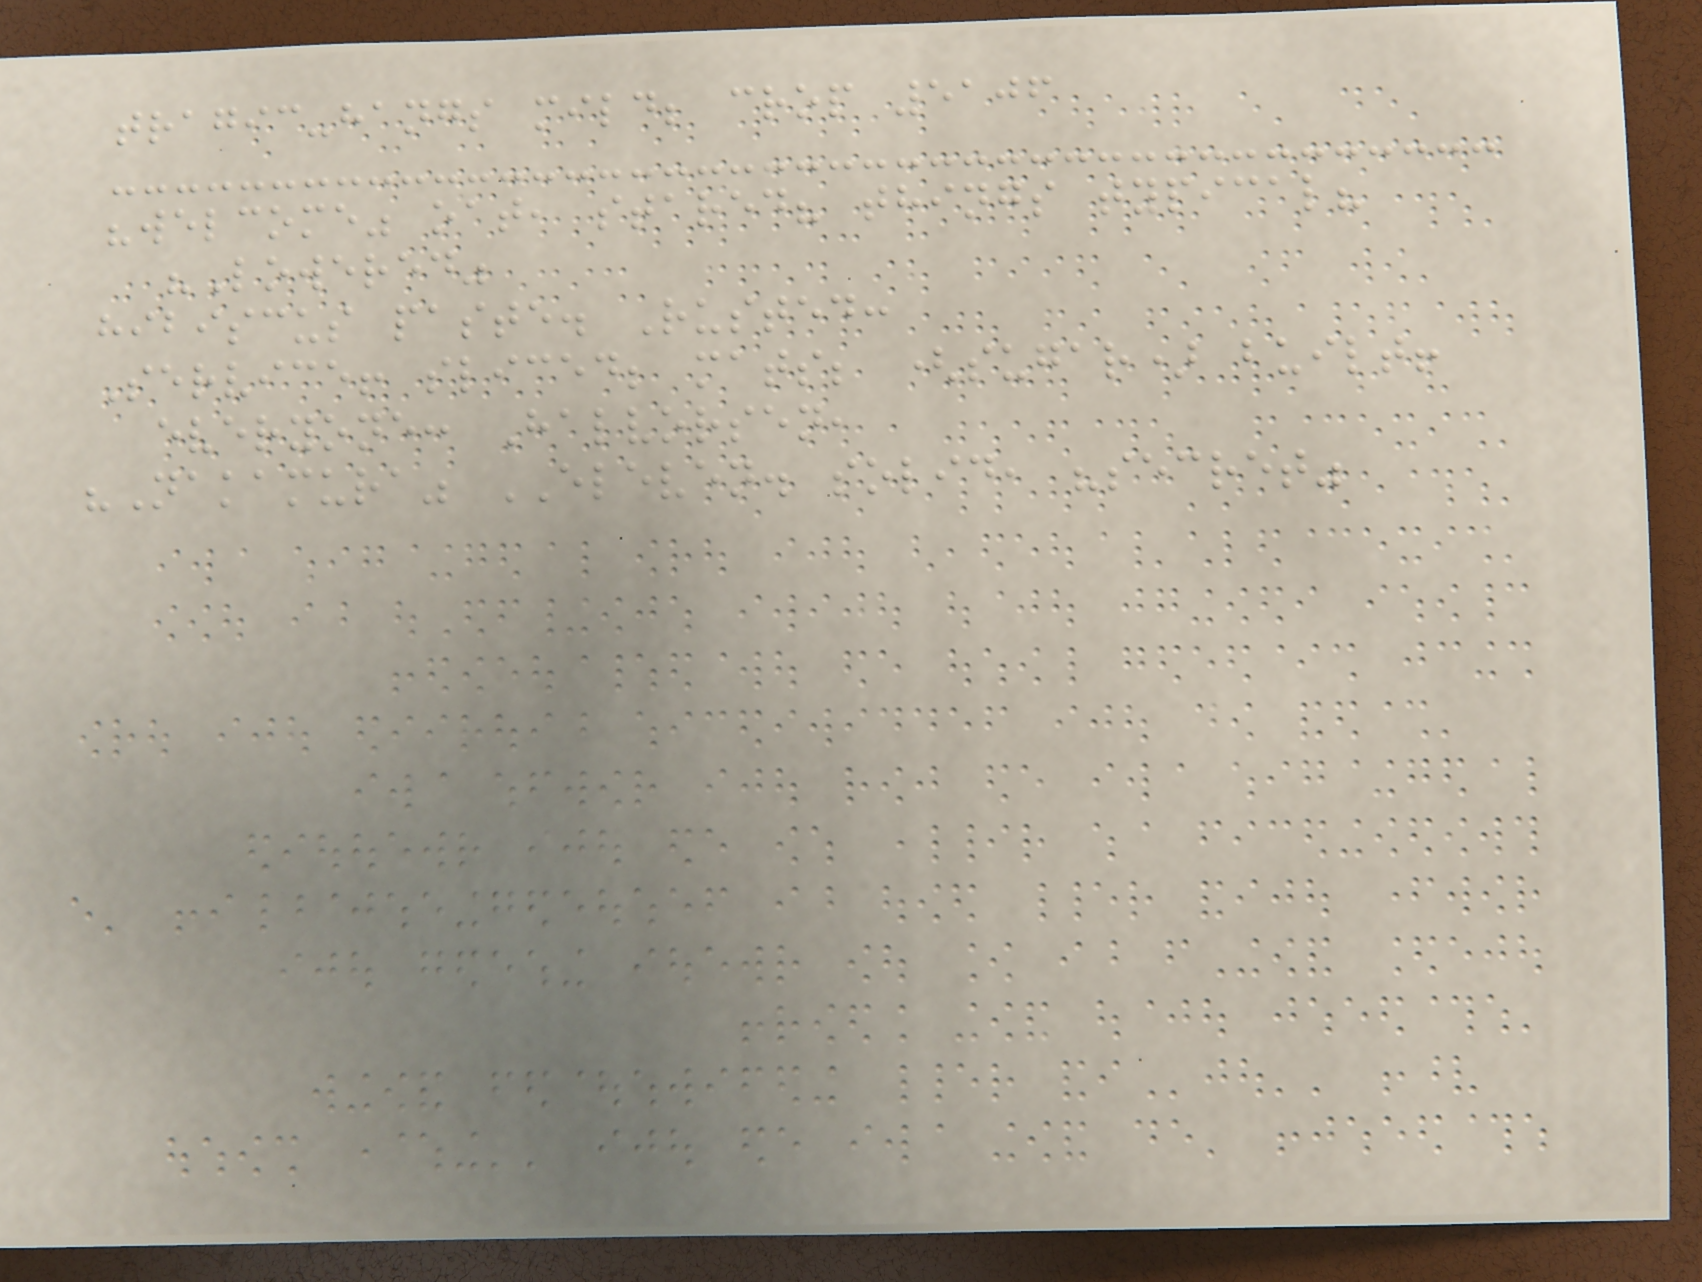tragic-hangs mild; crop 5106
"welcome" oat, stared? things typical?
"Lowered"
hibiscus paste. Rusted:
Service! sliced; mats; (sugar) built!
everyone: Halvorsen,
"Nakamura" ELEVEN. solid, "secret"
